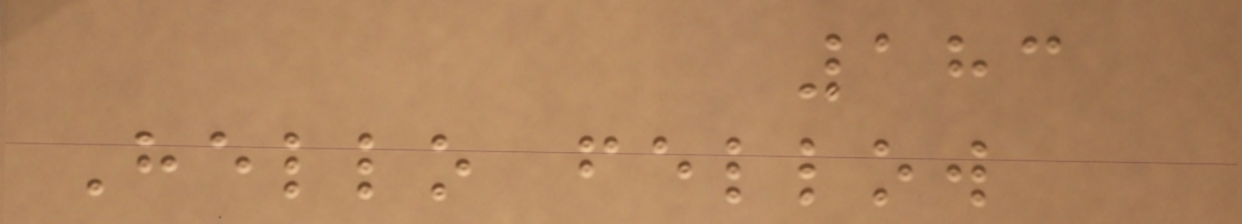183
Hello fellow
